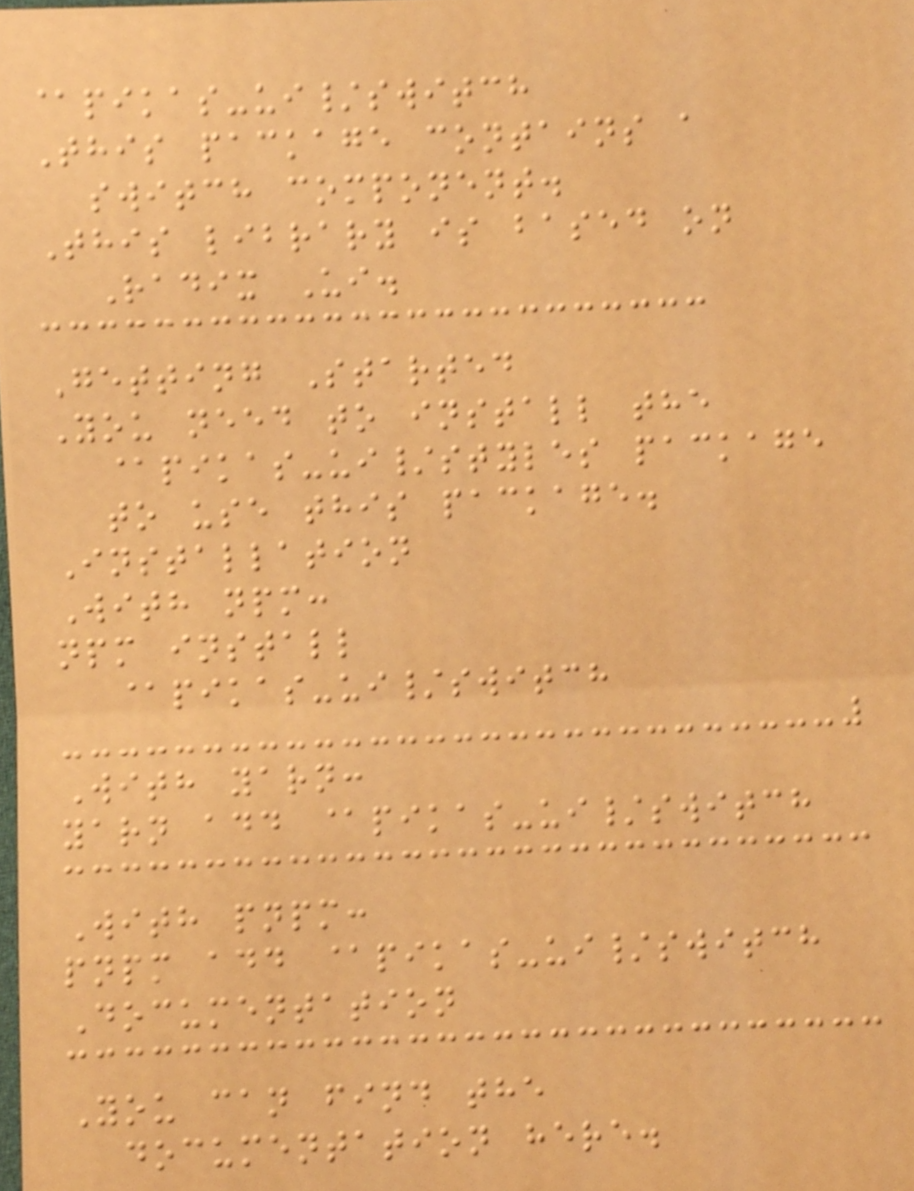@pikas-ui/switch
This package contains a
switch component.
This library is based on
Radix Ui.
Getting Started
You need to install the
@pikas-ui/styles package
to use this package.
Installation
With npm:
npm install
@pikas-ui/switch
With yarn:
yarn add @pikas-ui/switch
With pnpm:
pnpm add @pikas-ui/switch
Documentation
You can find the
documentation here.
